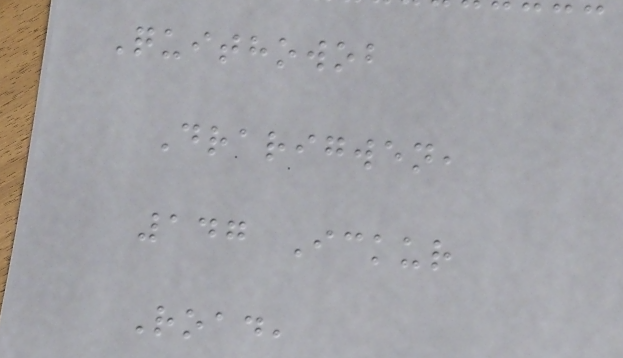Quithowob
Drarigwen,
147 Ickur
Road,
